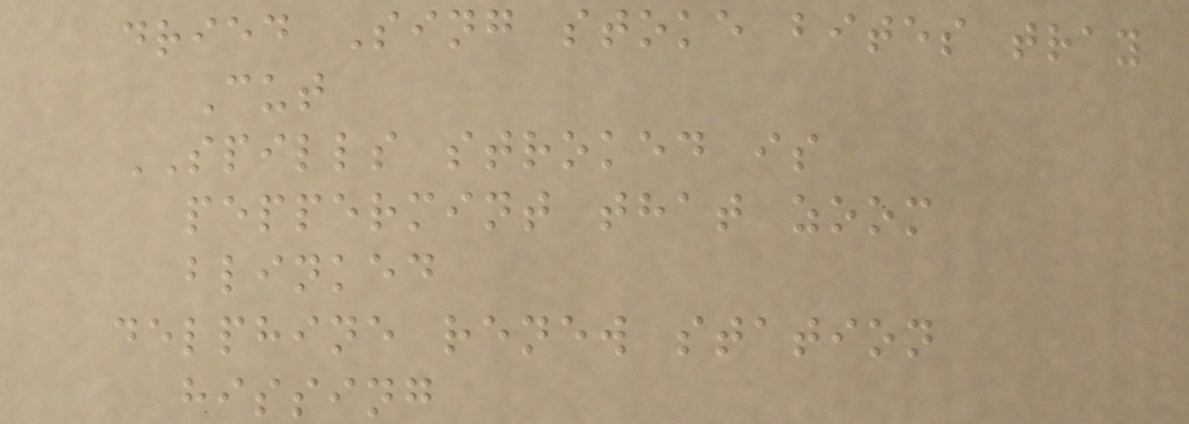dried Sing stoke bites tray
Cut
SPILLS stroked is
peppermint that zoom
blinked
delphine renew station
hissing
